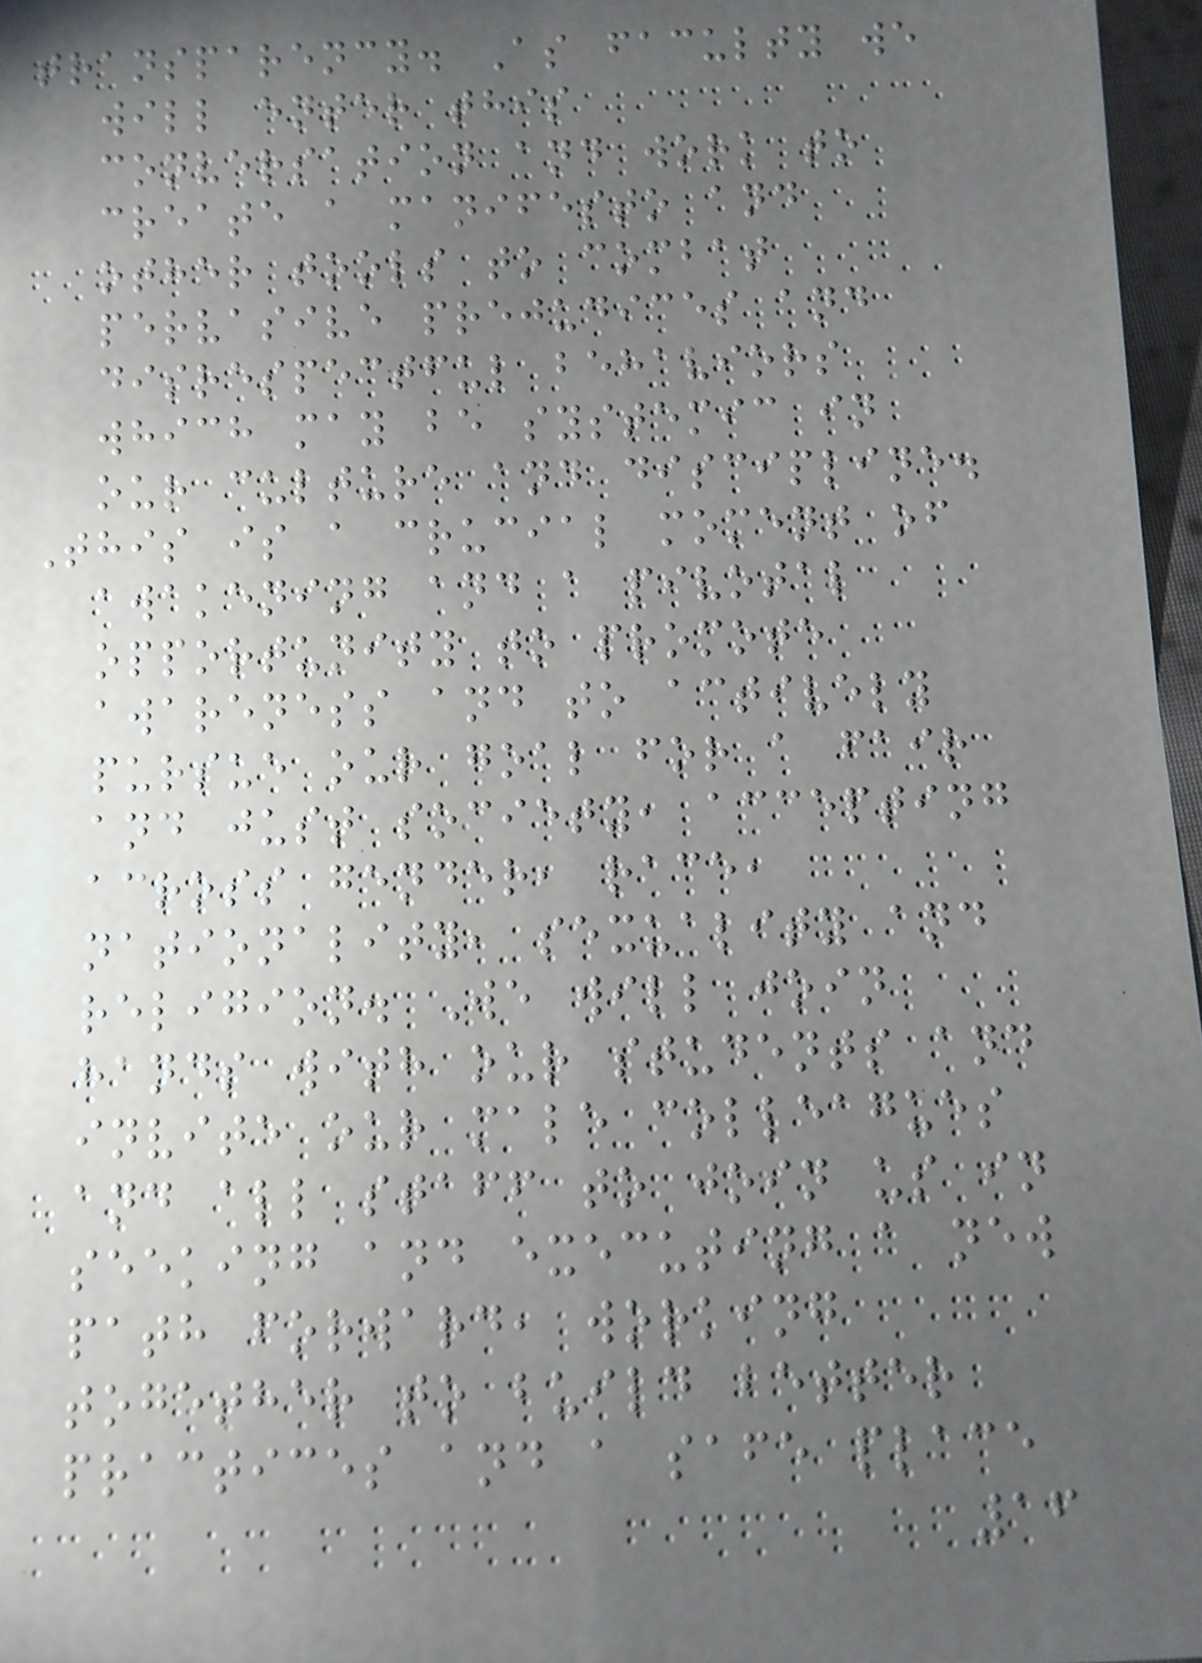transparency. As faculty we
will enter this
conversation and work to
create a manifesto and
other tools to combat
pervasive prejudices and
disrespectful behaviors
which may be systemic in
our culture and discipline.
This is a crucial moment of
awakening and a pivotal
opportunity to promote
awareness and to actively
pursue our goal for a fair
and just society, accepting
across gender, race,
nationality, sexuality and
religion. We will join
hands with our students and
invite our male colleagues
and all staff to join us in
seeking and executing a new
path forward, working
together to build better
practices and a safe place
16
